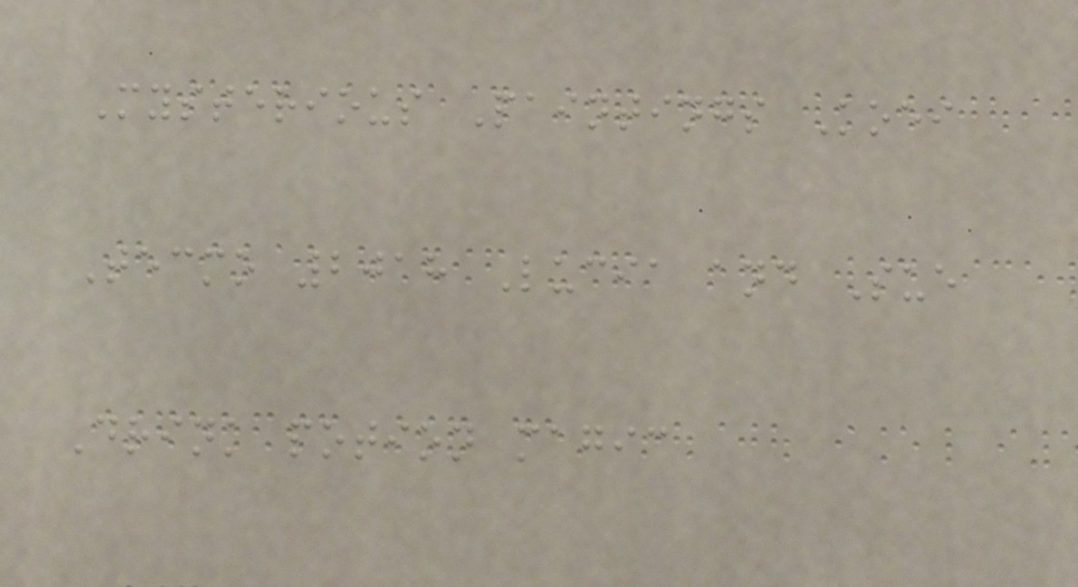Mysterious Paintings Koei
Tecmo 2018 Lucia and Sue
Drink potion magic
